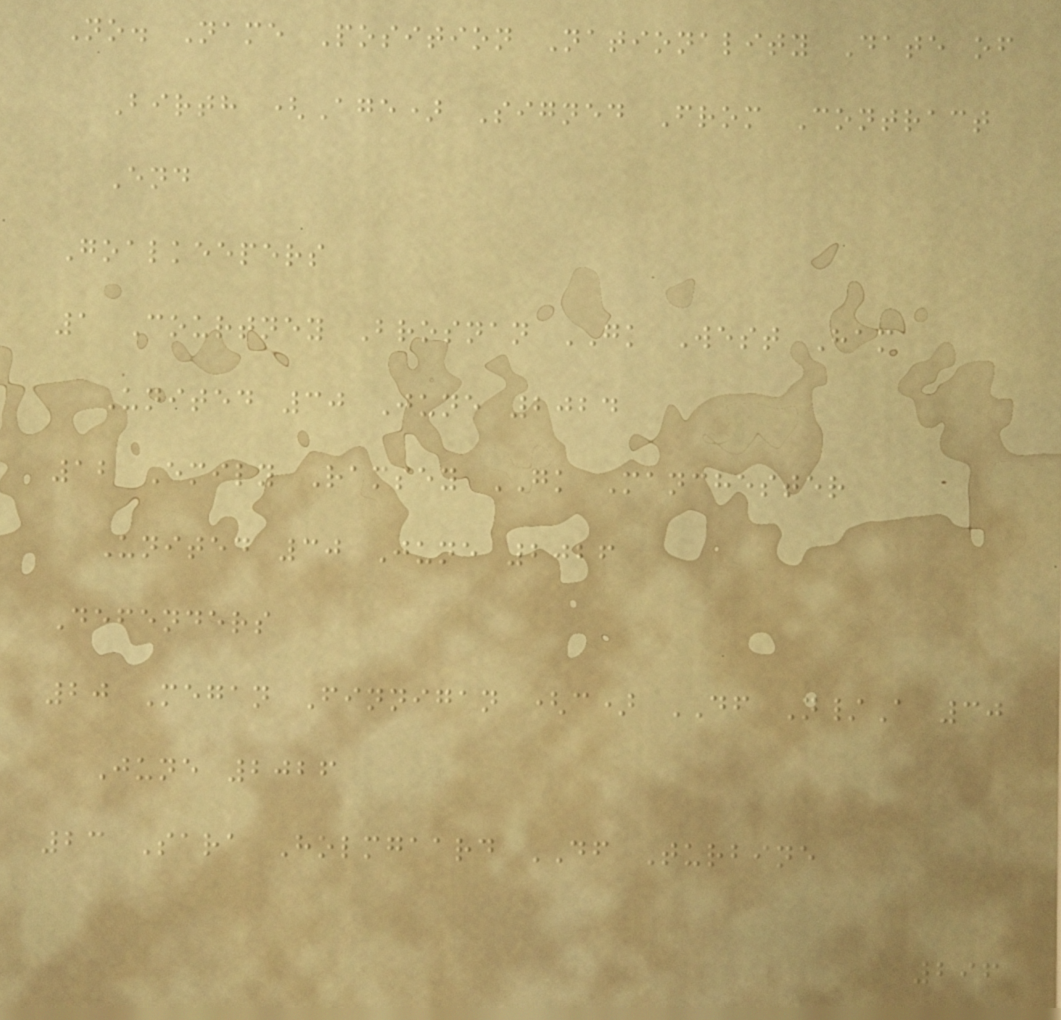No. Name Position Nationality Date of
Birth (Age) Signed From Contract
End
Goalkeepers
1 Courtney Brosnan GK West Ham
United 30 June 2024
12 Emily Ramsey GK Manchester
United 30 June 2026
Defenders
20 Megan Finnigan (c) DF N/A 30
June 2026
23 Sara Holmgaard DF Turbine
296
